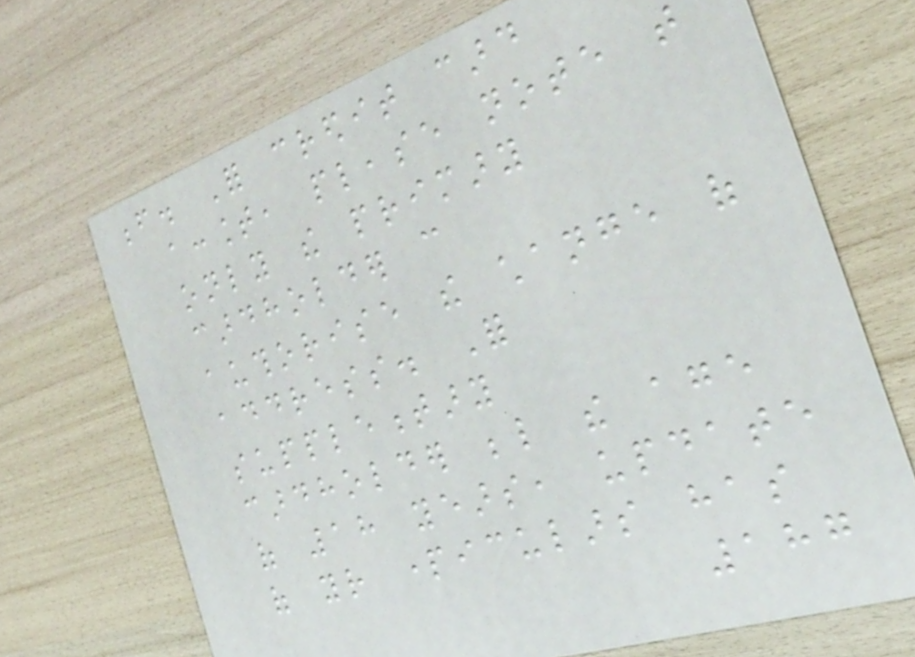f. For credit card
account, please note that
only the primary
cardholder can
authorise the change of
address. For
supplementary
cardholder below the age
of 18 years, update
of your particulars has
187
